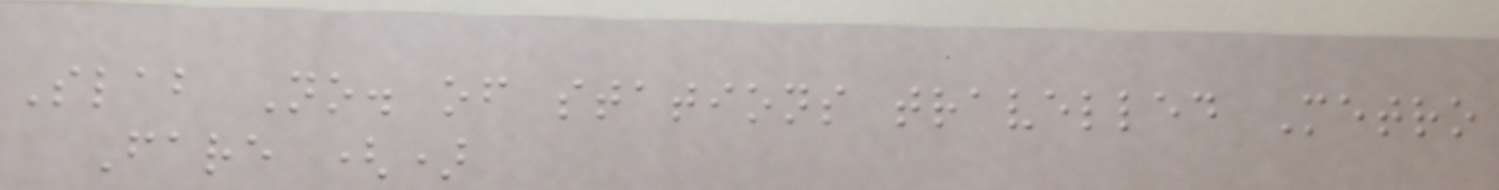Slab No. of stations travelled Metro
Fare ()
